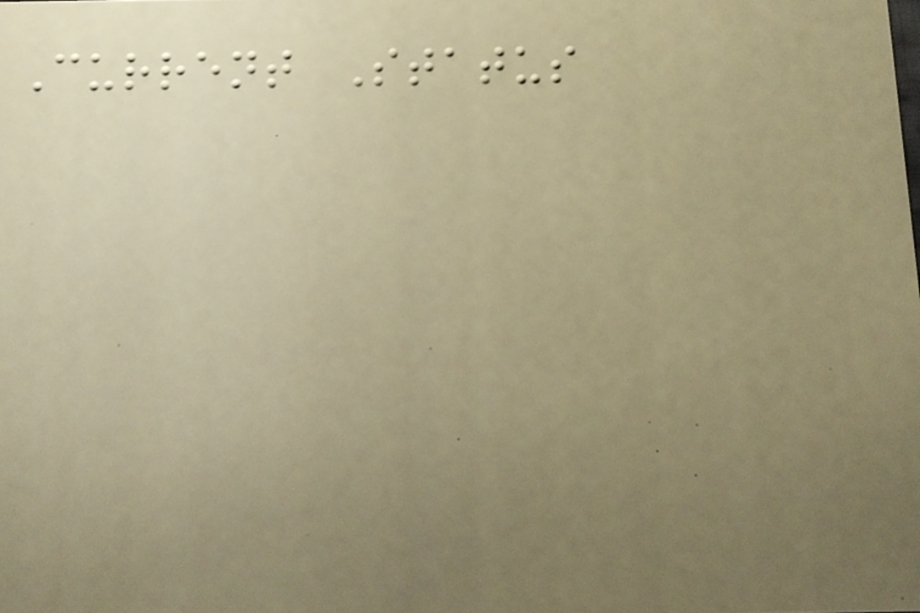Current Status
